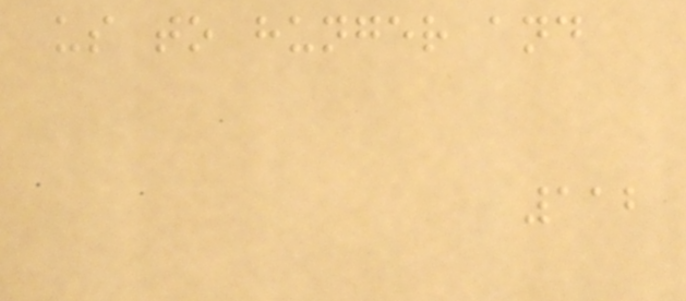us to hunger and
112
